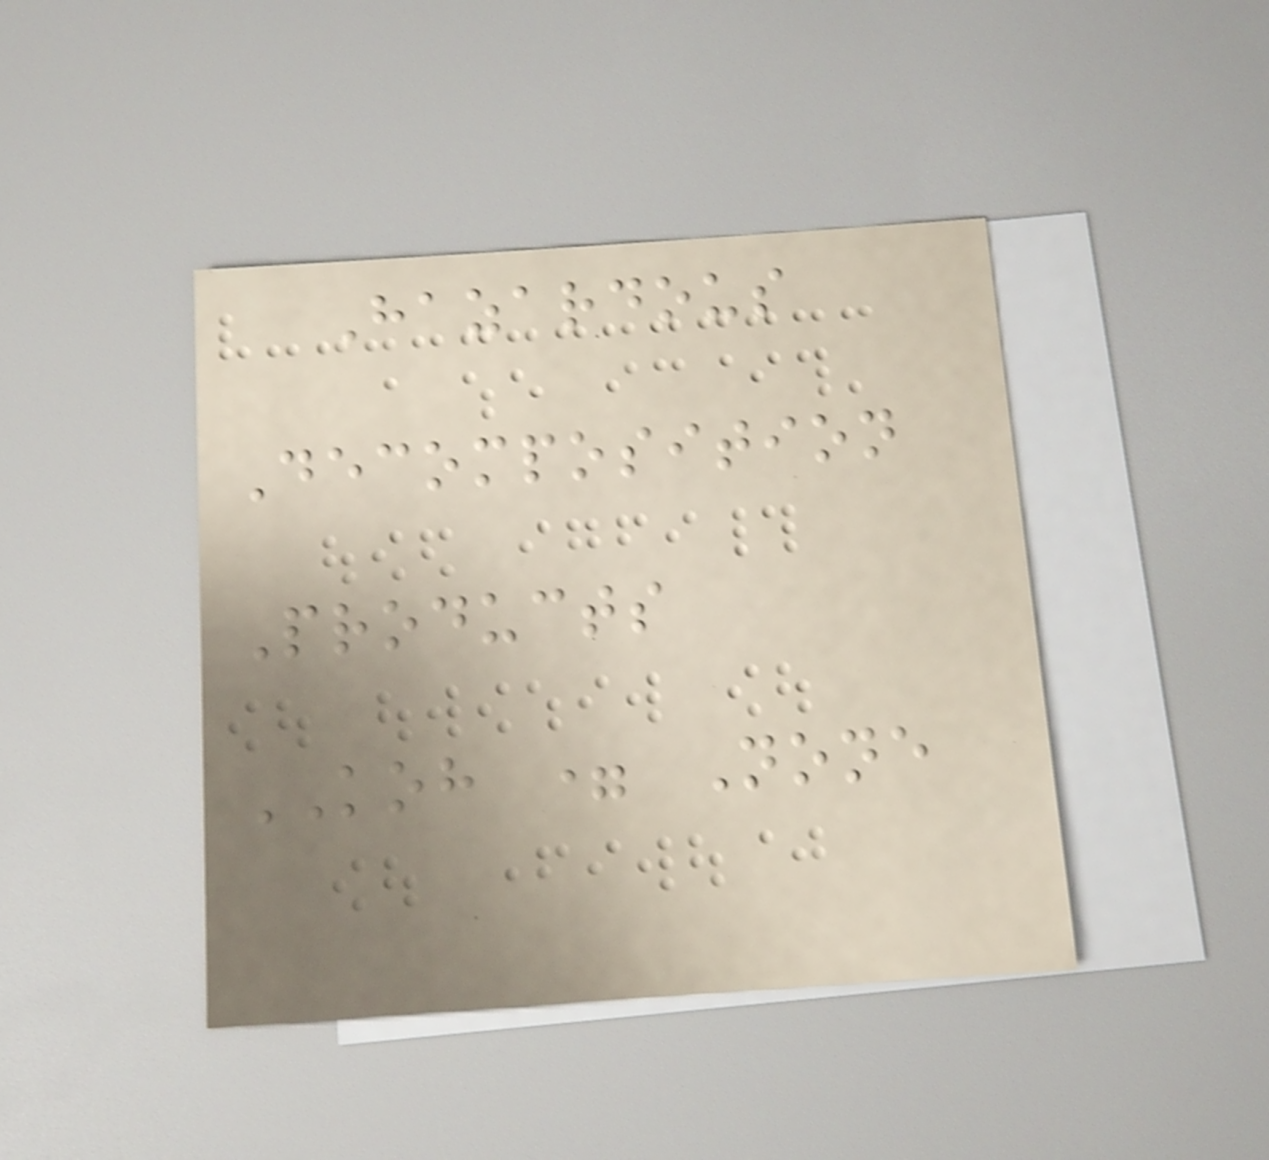Hazardous
Decomposition
Products
KOH = None
